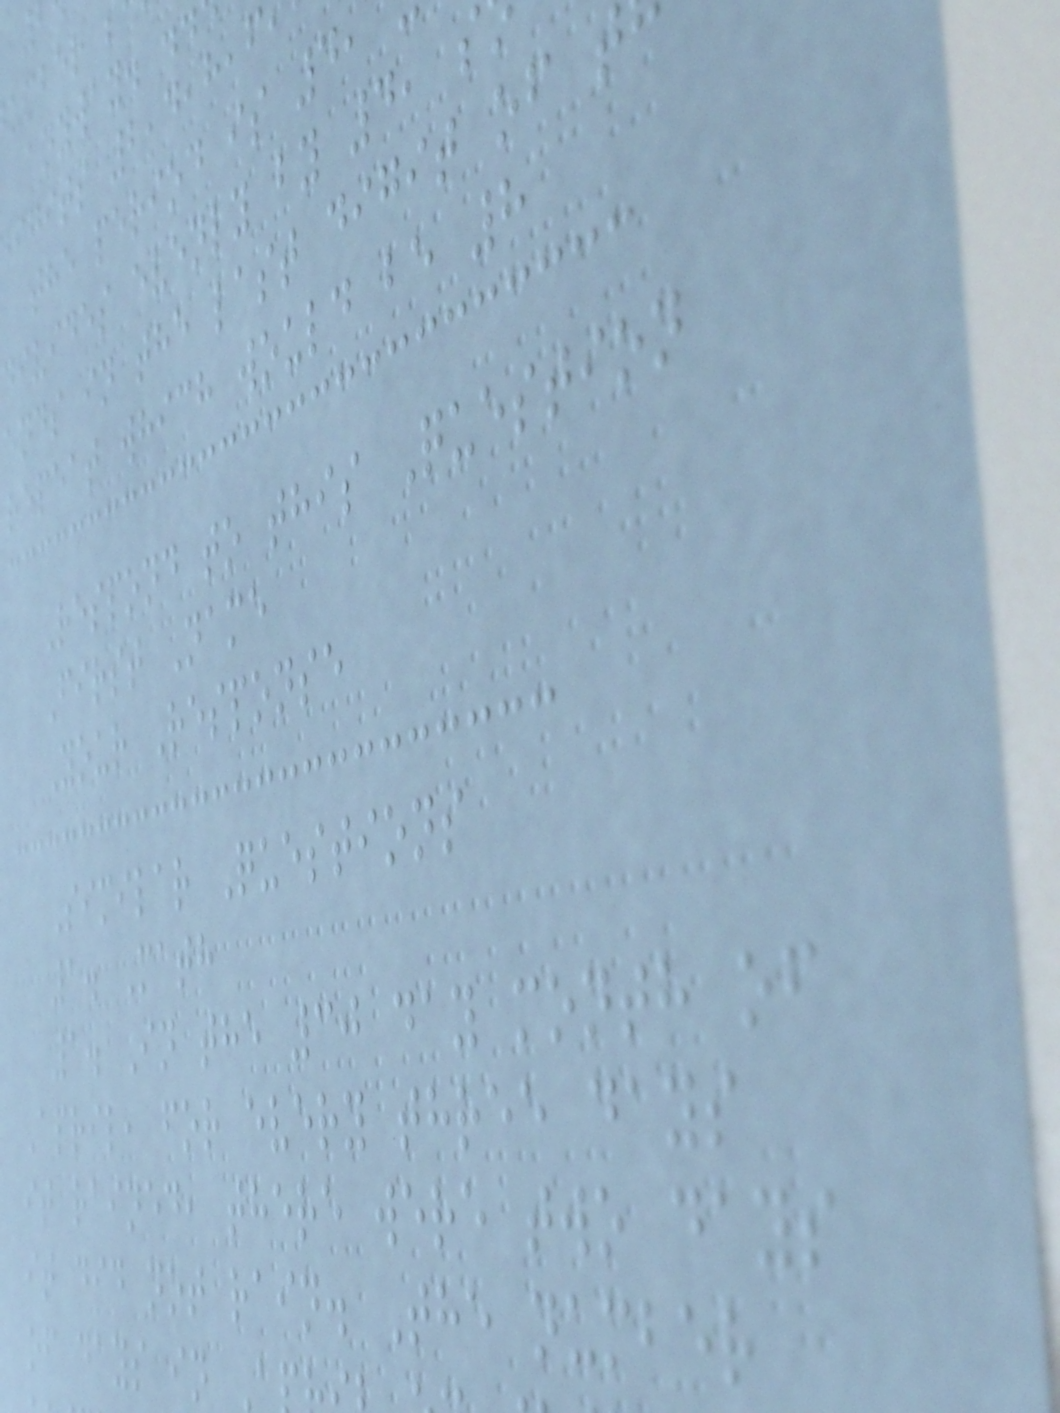anyway. .
igits 2,4,8,6
the period is 4,
divides evenly by 4, s
ends in the last digit of t
repeat which would be 8
Respond to this Question
First Name
Your Response
Similar Questions
1. Math
1. In the 30 day month of
April, for every three days
it rained, there were two days
it did not rain. The number
of days in
